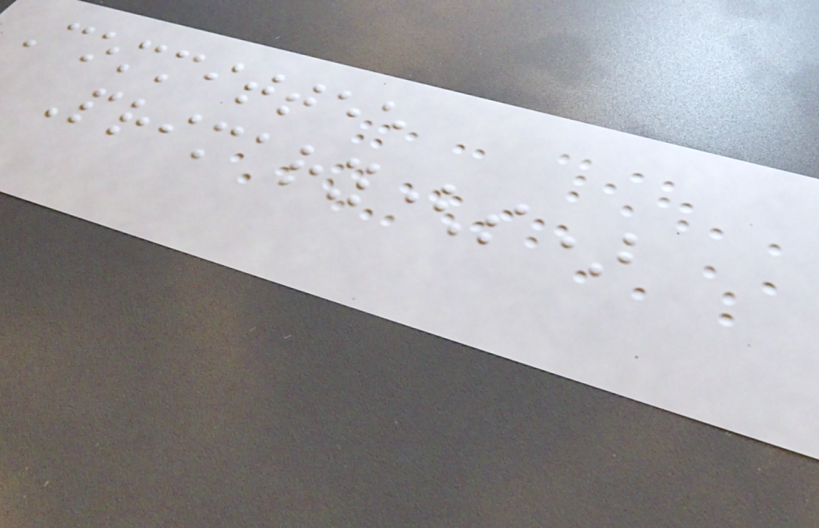Committee
Primary(s)
